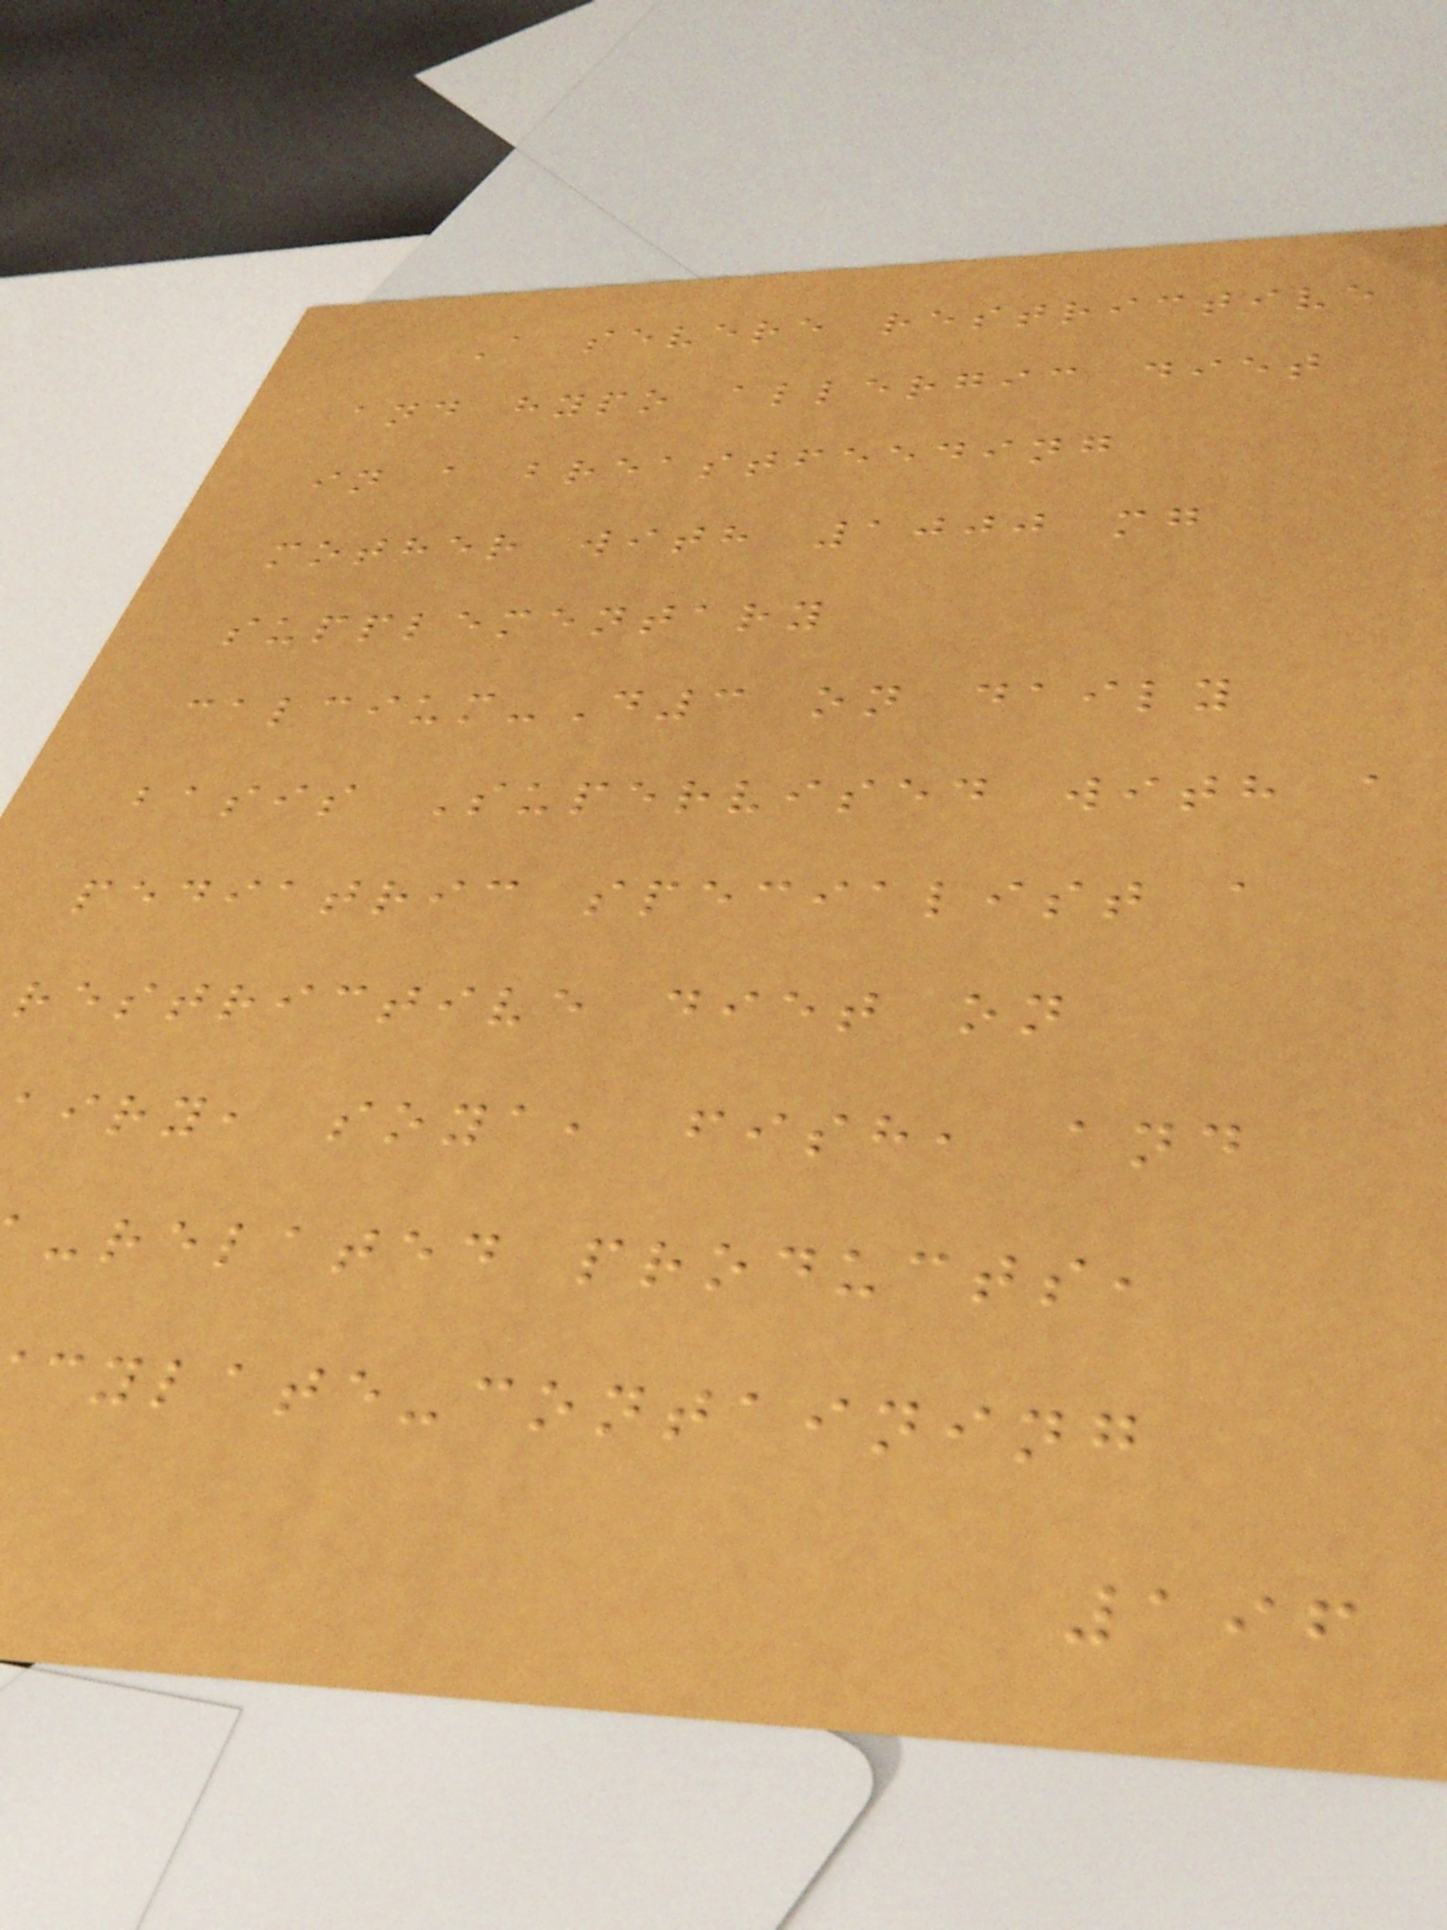A severe restrictive
and hypo allergic diet
in a breastfeeding
mother with 1000 mg
supplementary
calcium-D3 on daily
basis Supervised with a
pediatric specialist a
restrictive diet on
airy, soya, fish, and
-related products,
cylate-containing
196
